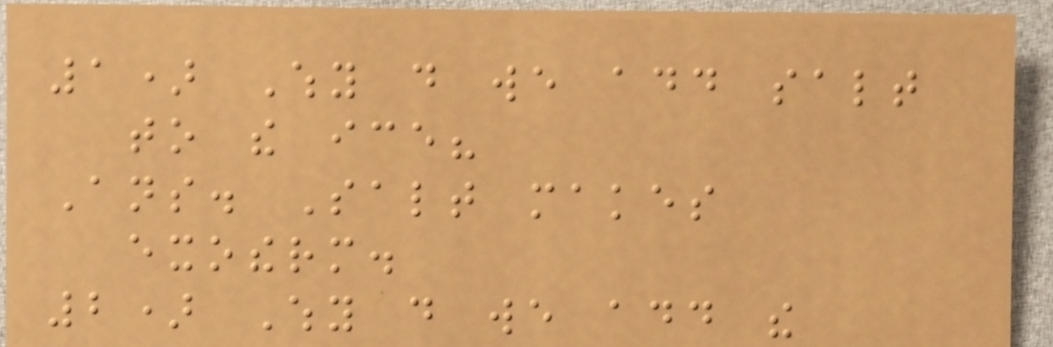1) Why do we add salt
to the ice?
Ans. Salt makes
exotherm.
2) Why do we add the
